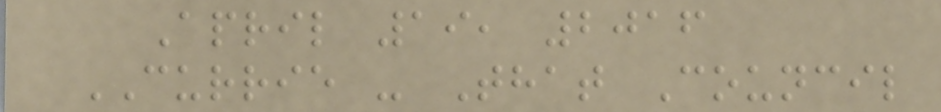April 19, 2016
CURRIE - That Council
